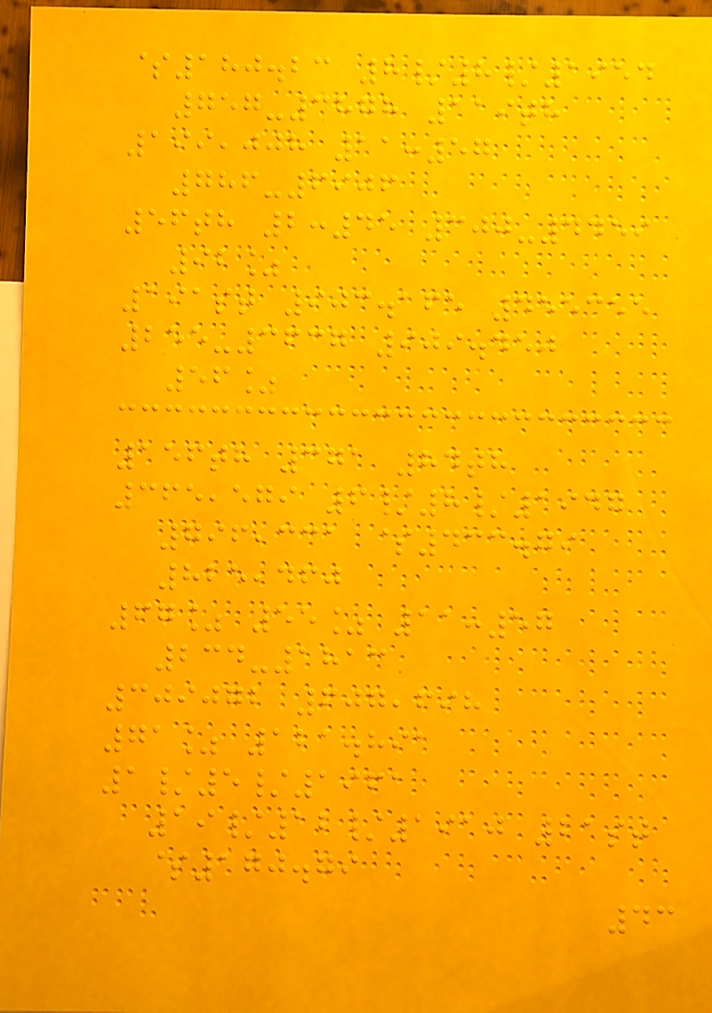$180.23 8/8/1954
757-3878 119th
199,008 11:57
786-6906
56th 2:45 300-4459
92%
191st 903.165 455355
255-3637 909.450
56%
156th 371 84th
365,579 6/8/1947
796,331 $433.79
825,460
67% 55% 11:57
234-1813
309072 607,698
71% 121.891
1/5/1961
19/12/1910 21st
$170.79
43
